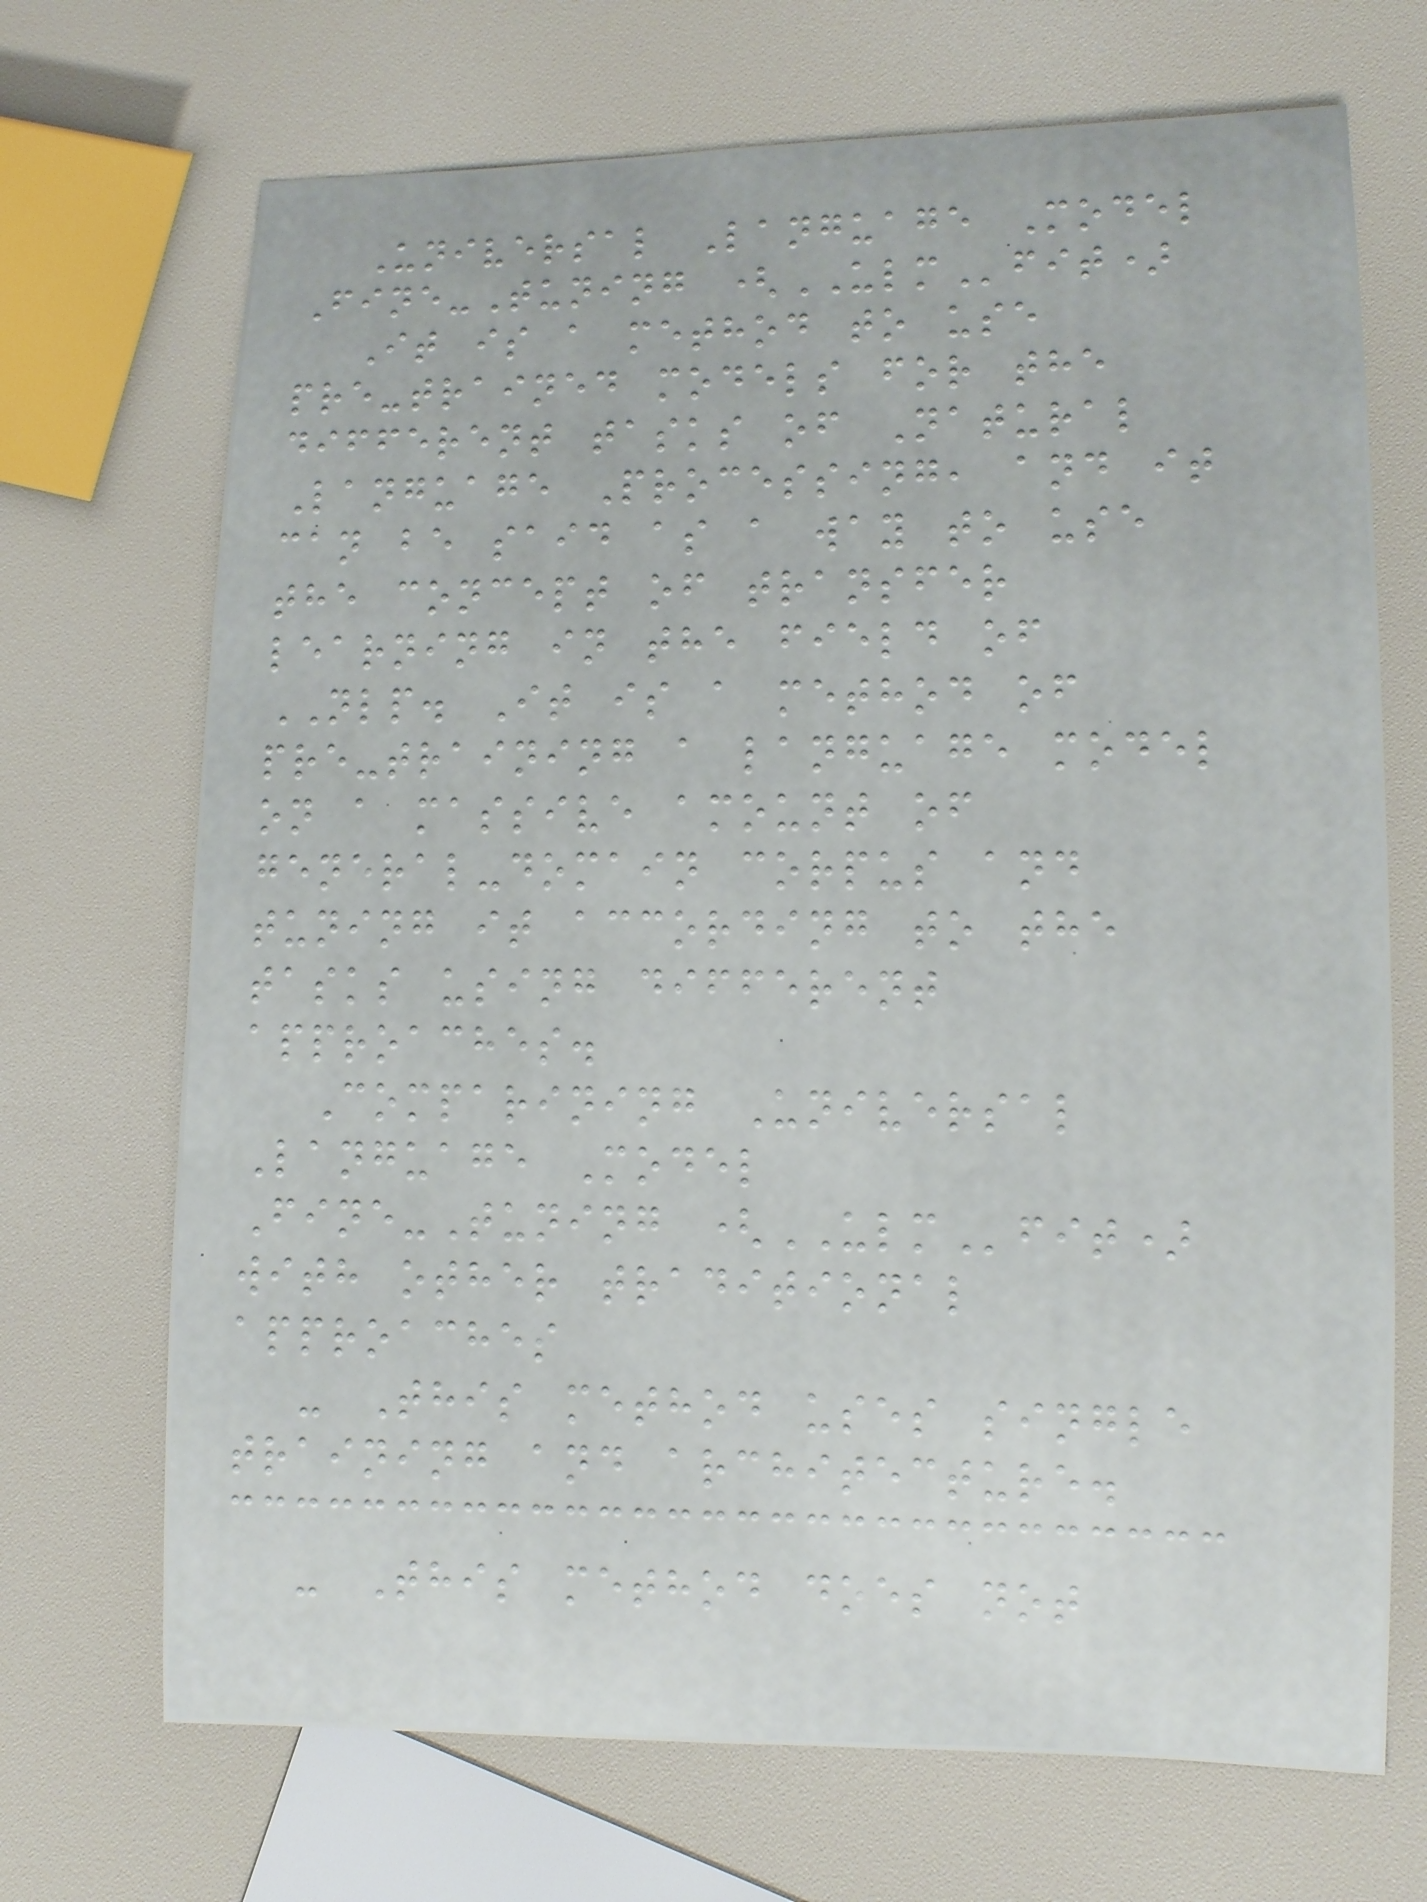Universal Language Model
Fine-Tuning (ULMfit)
It is a method to use
pre-trained models for the
different tasks of Natural
Language Processing, and it
can be said as a way to use
the concept of transfer
learning in the field of
NLP. It is a method of
pre-training a language model
on a massive amount of
general-domain corpus and
tuning it according to the
tasks using different
approaches.
Comparining Universal
Language Model
Fine-Tuning (ULMfit)
with other traditional
approaches
- This method uses single
training and architecture.
- This method does not
